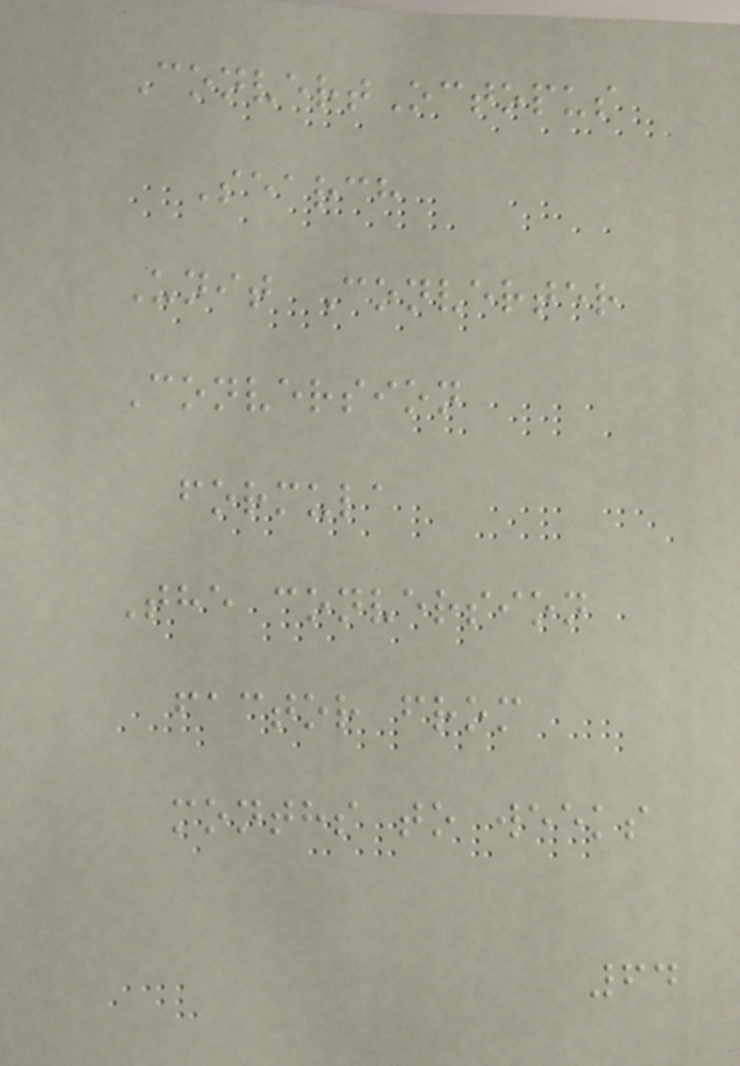ConvertOctopus
Search
Unit Converter
Conversion
formula
The conversion
factor from
months to weeks
64
